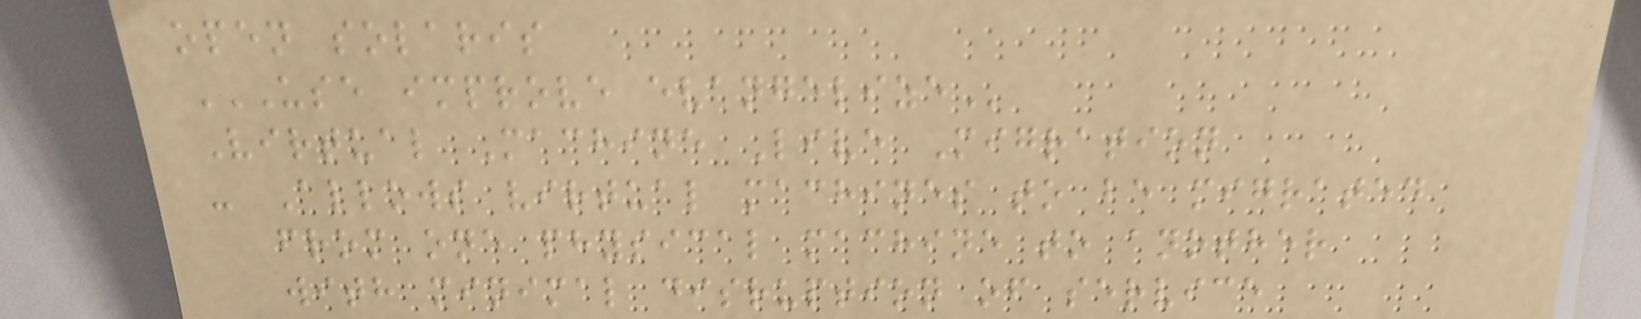open solaris
USE IMPROVE EVANGELIZE
Virtual Machine Live Migration
- Allows virtual machines to be migrated
from one physical machine to another
with minimal disruption of service
